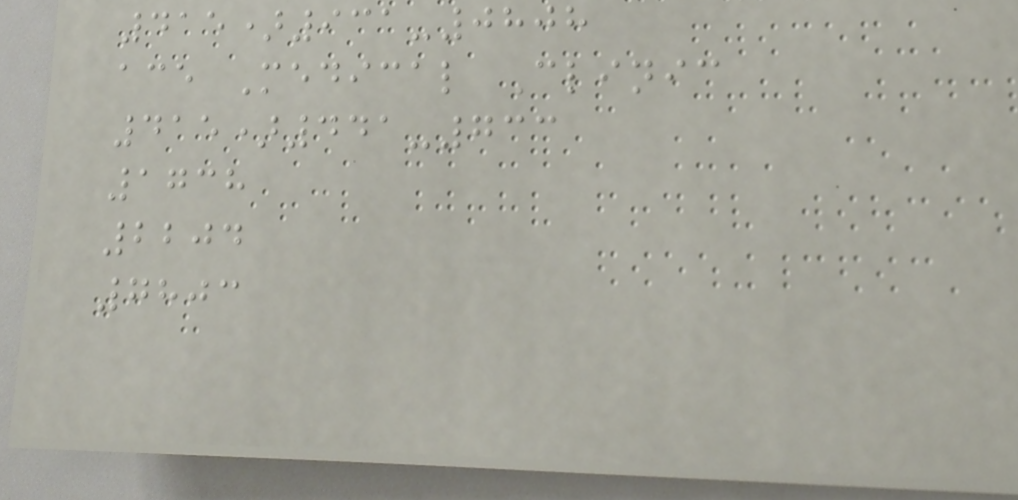415)931-0808
ace Medical Clinic
415)441-733
1738
2204
7803
